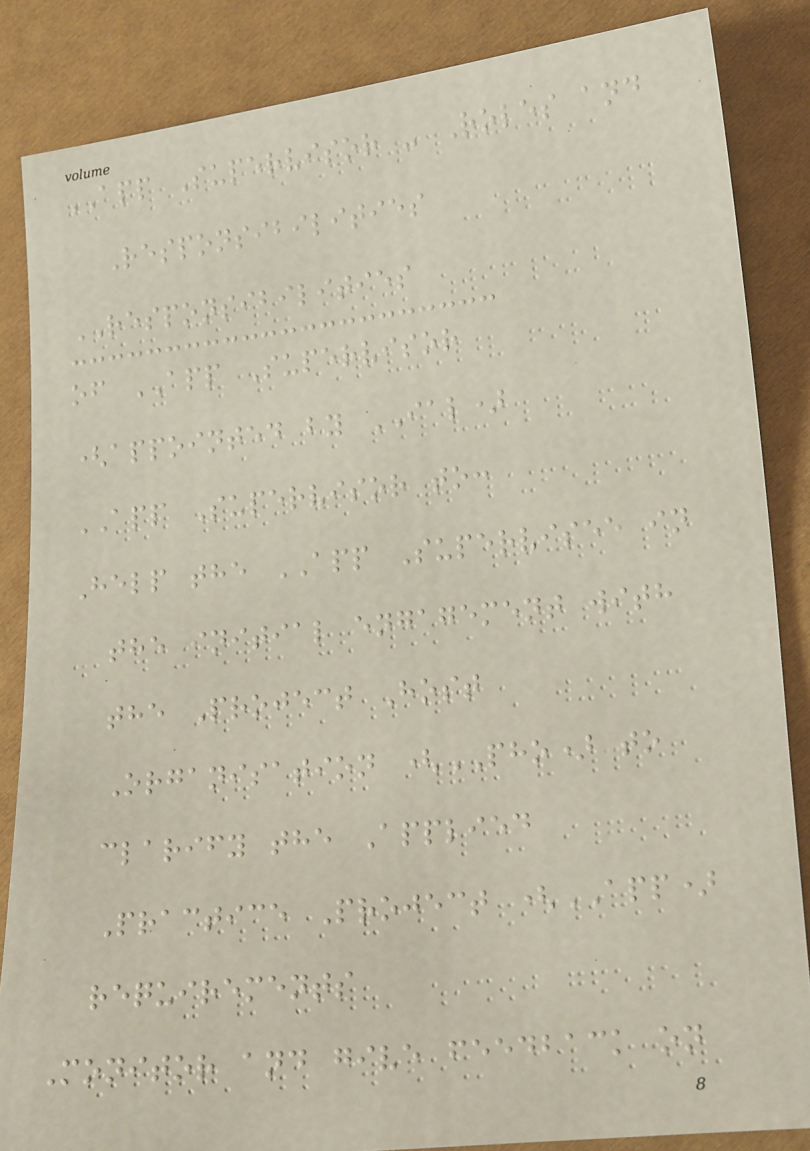APP Supervisor - Roles and
Responsibilities
RESPONSIBILITIES
of APP Supervisor
(appointed by IAL)
APP Supervisor to:
Help the APP Supervisee in
the initial engagement with
the Project Host
Organisation (PHO) to
clarify the Applied
Practice Project (APP)
requirements
Monitor and give feedback on
